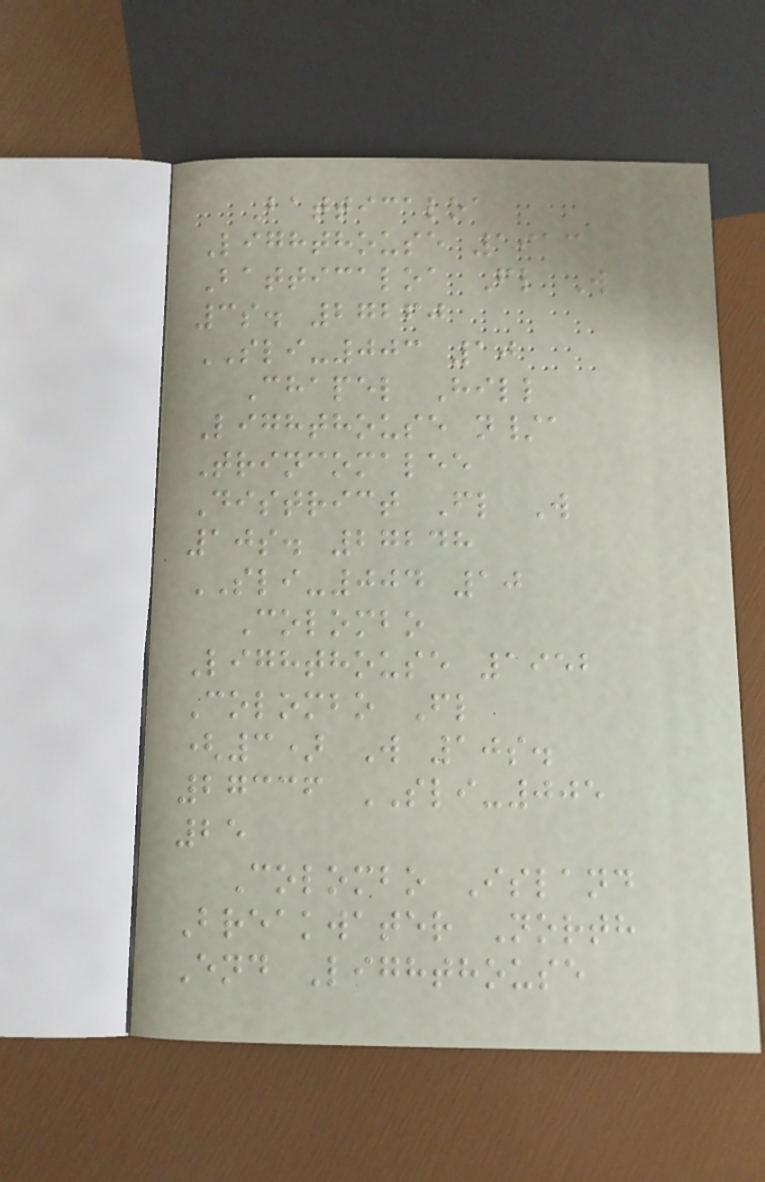Batticaloa
Lighthouse 1913
Batticaloa Fl W
3s. 27260
SLI-003 10
Chapel Hill
Lighthouse n/a
Trincomalee
District Fl W
10s. 27248
SLI-004 10
Colombo
Lighthouse 1952
Colombo Fl
(3) W 10s.
27336 SLI-005
25
Colombo Island
Breakwater North
End Lighthouse
